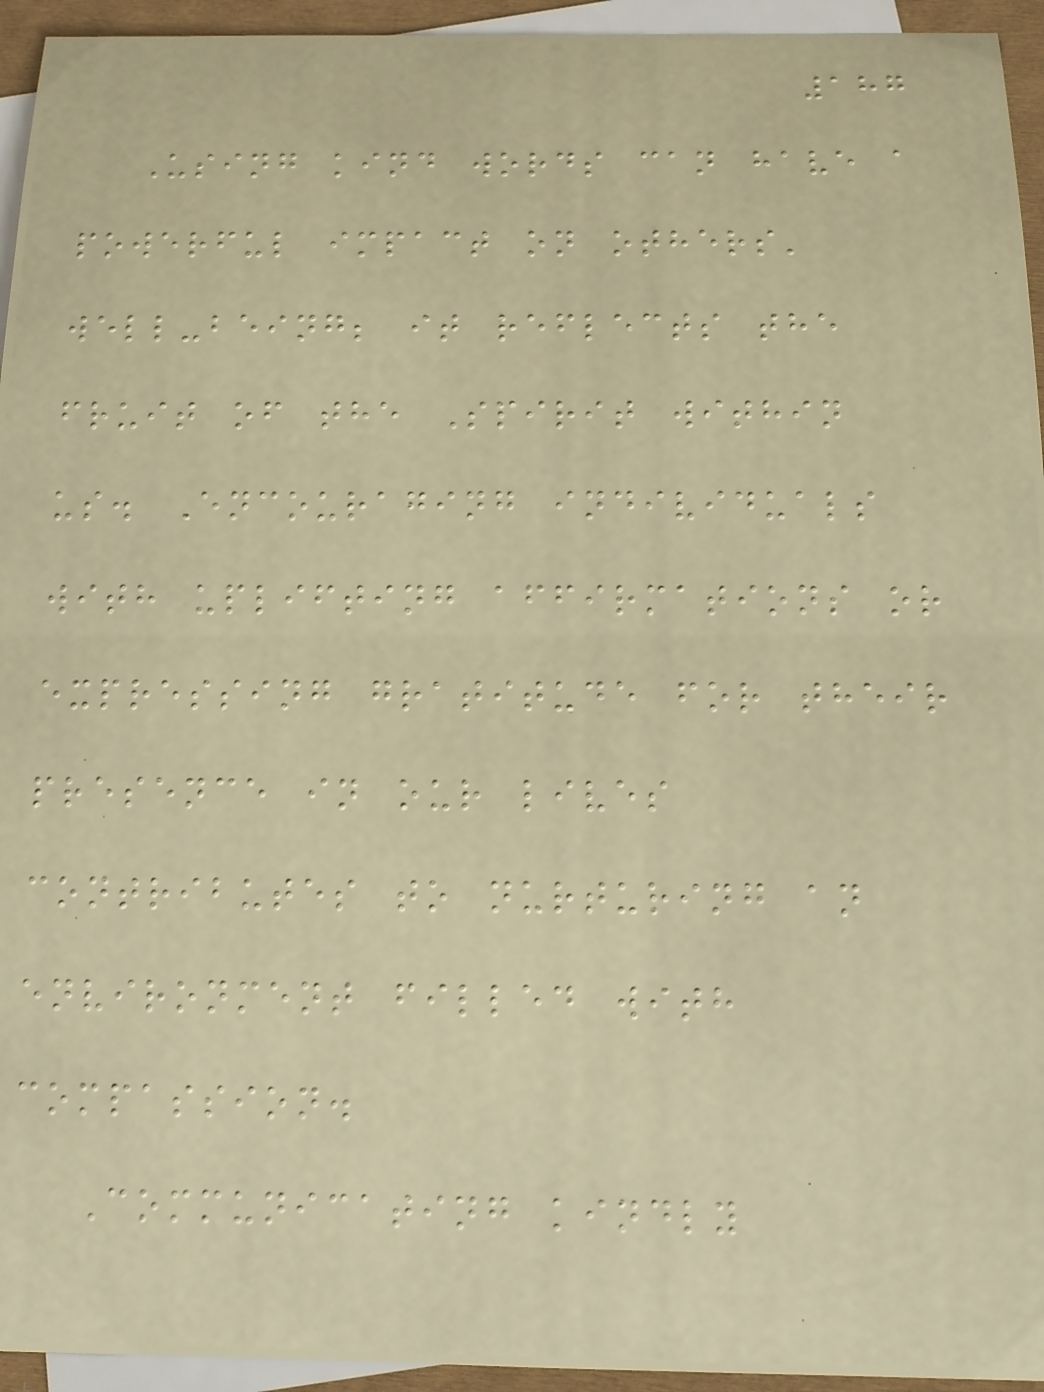187
Using kind words can have a
powerful impact on others'
well-being; it reflects the
fruit of the Spirit within
us. Encouraging individuals
with uplifting affirmations or
expressing gratitude for their
presence in our lives
contributes to nurturing an
environment filled with
compassion.
Communicating kindly
